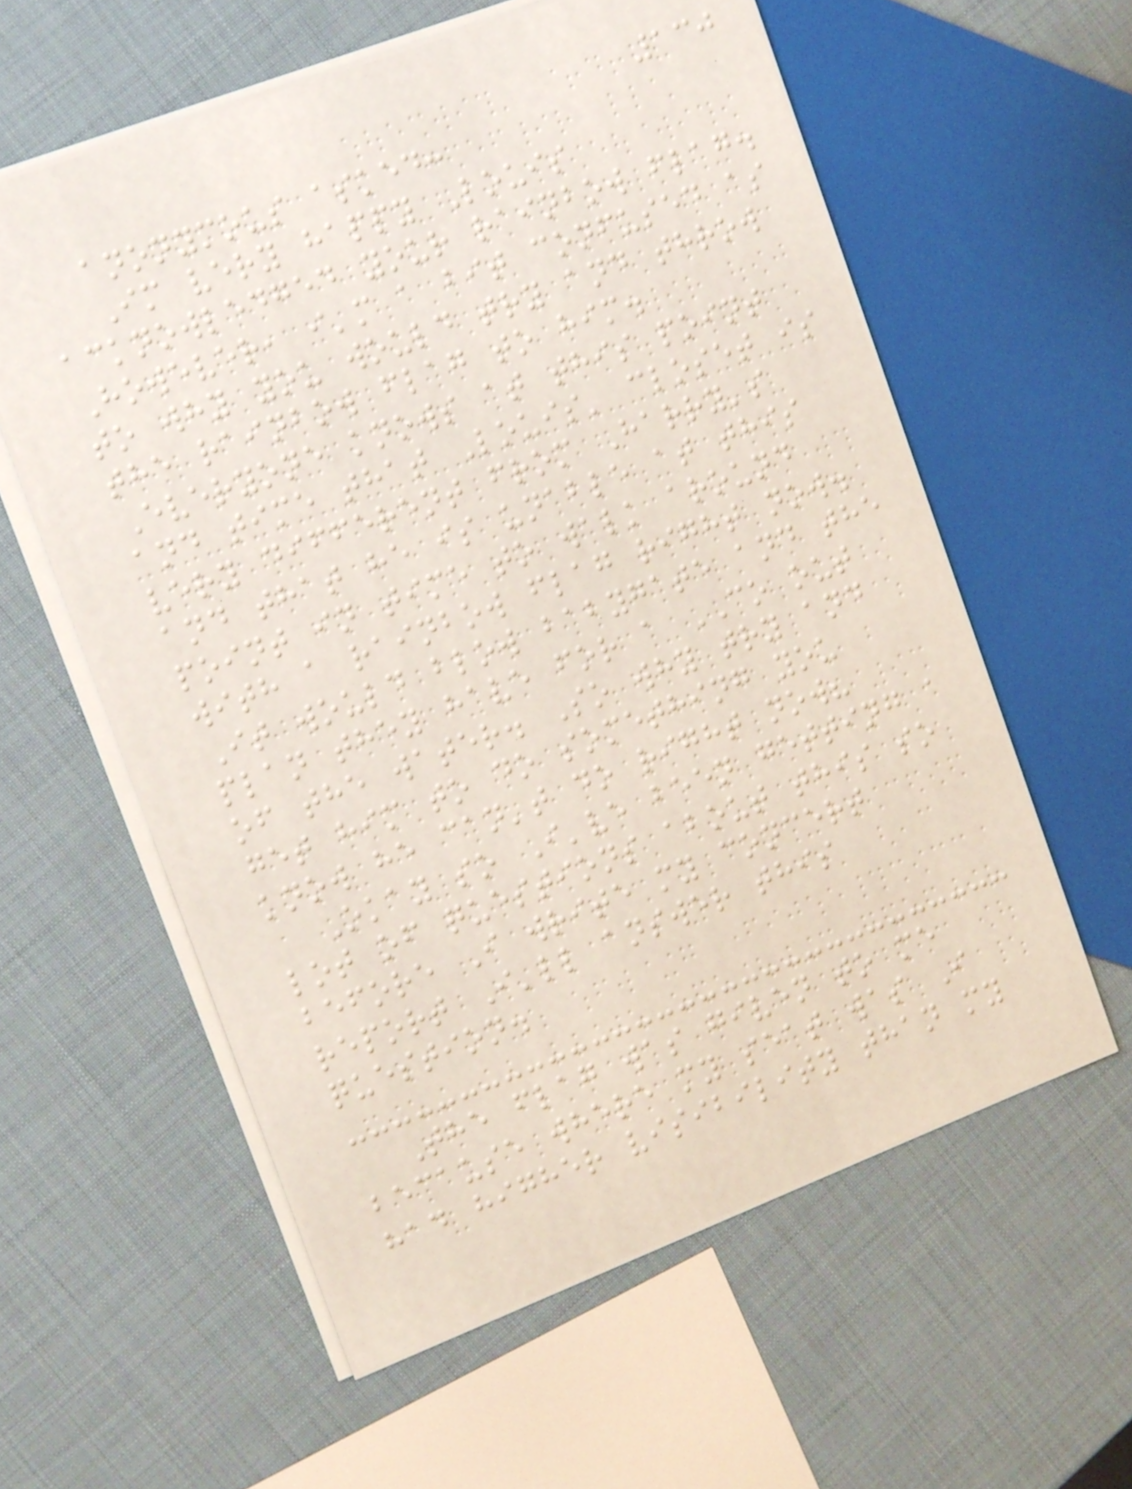130
anonymous asked:
Im very happy Louis
acknowledged your rainbow flag.
However, i'm a bit confused as
to why you would try and throw
the rainbow flag to him.
Everyone knows at this point
and time that Louis' closet is
very different from Harry's
and that he is unable at this
point in time to walk around
with a rainbow flag right now.
It would blow babygate and the
plan they have for a CO out
of the water. So why try and
get him to do something you
know he can't do right now?
Okay so I've been getting a
lot of questions about this so
before I write my concert
report I'll answer this
question.
The flag was given to me
because where my seat was I
had higher visibility than my
